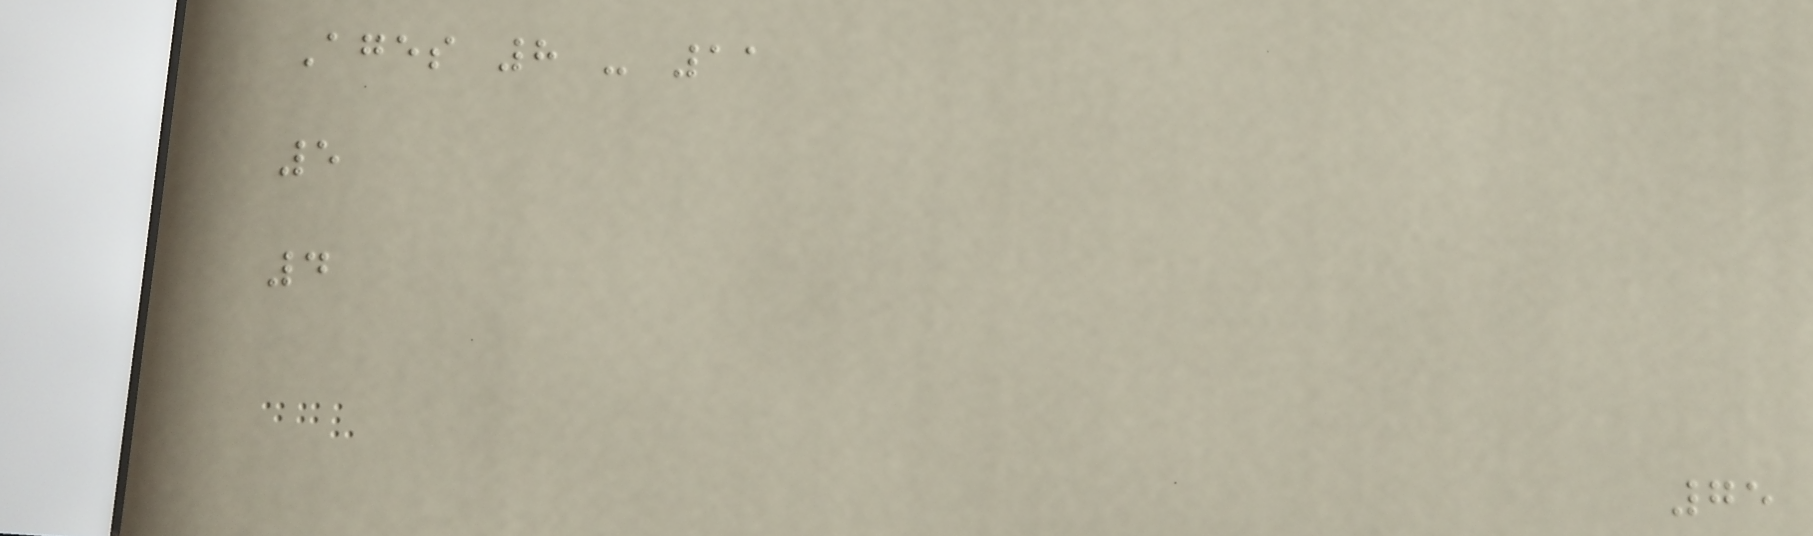Ages 8 - 11
5
4
75
